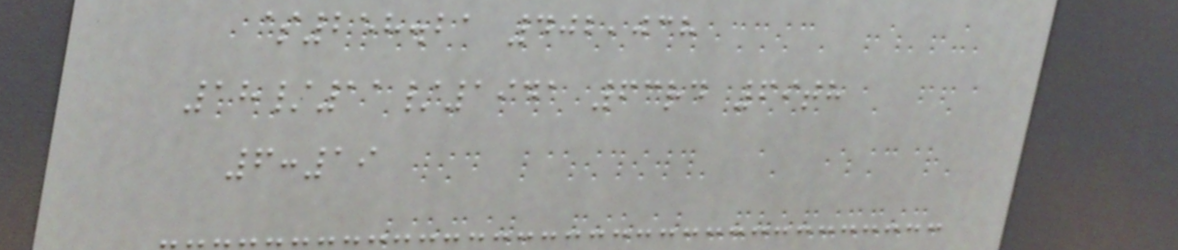$258.21 402,038
18/11/1941 63rd 69th
6:19
